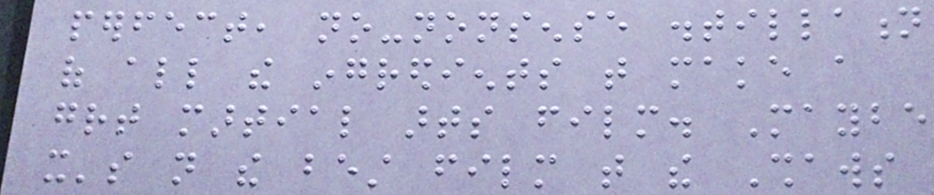perfect, no-nonsense distillation
of all the ingredients that make a
great martial arts film. Maybe
it's not the best film that the Shaws
